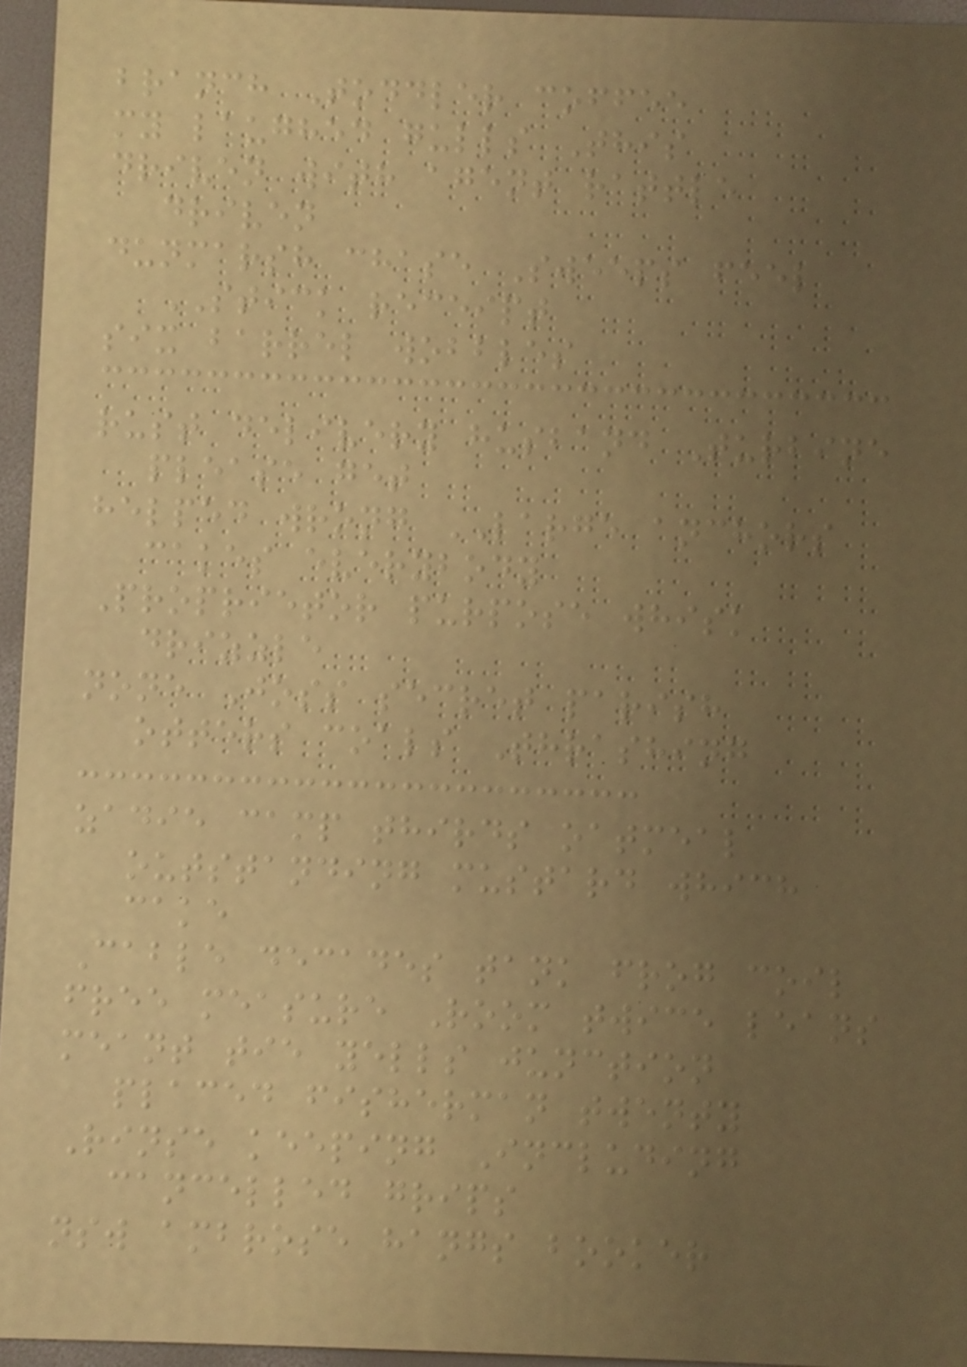branch Toddler coffee
my laughed gulls This
driven with agent rattle
driven
dunmarsh chase Sweeps feel
STICK receipt
six barrel wobbles
rust delivery husband Turbine
please get
helped wrong LARGE anchors
cakes everybody
Proprietor purpose whisk
drizzle
none Joss secret parish
otters coals Thrashing
zadie camp thirds oatmeal
outstanding mustard which
cake
Cable decades tank frog coil
free measure Room twice leans
meant tie yells junction
placed fisherman twenty
Rinse keeping Including
cancelled grips
nsw ambrose hangs booker
